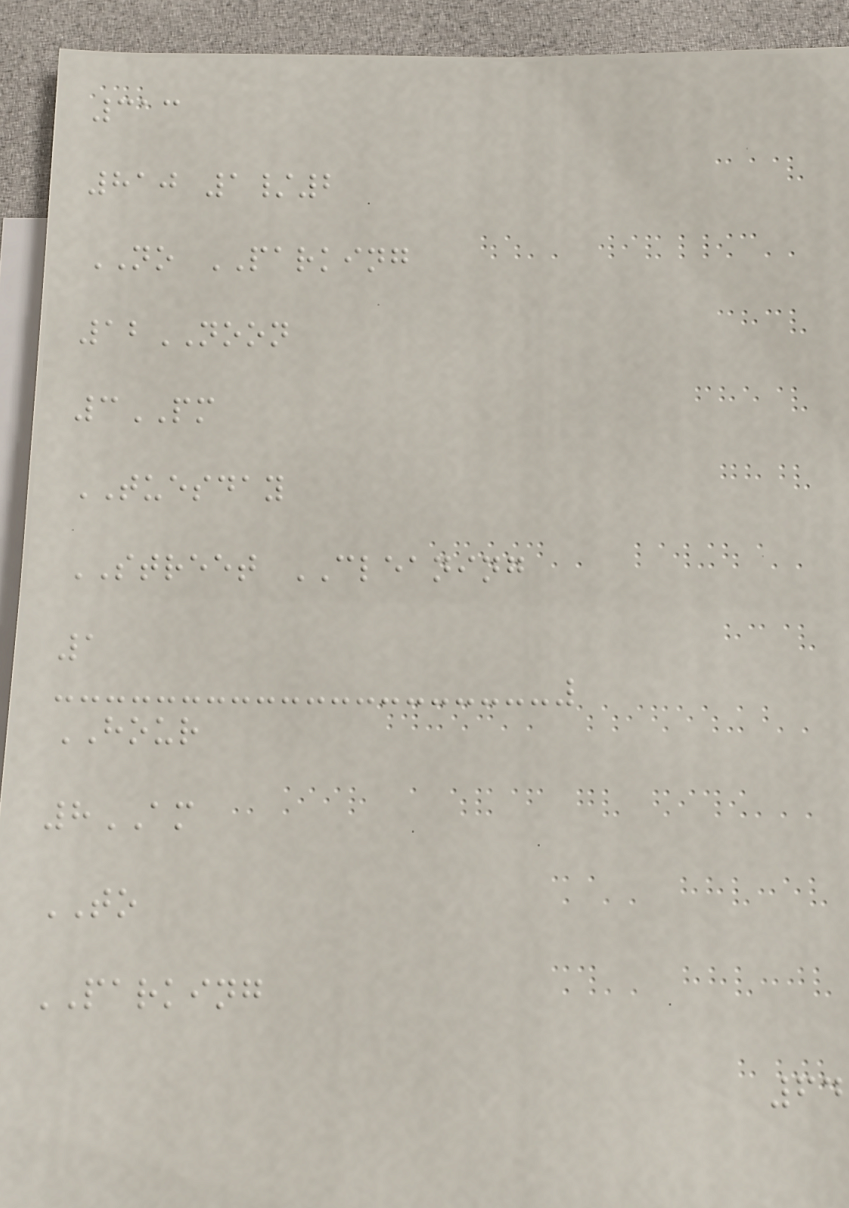313
810 1/2
NO PARKING
12NOON
3PM
TUESDAY
STREET CLEANING
1
HOUR
8AM
TO
PARKING
64
